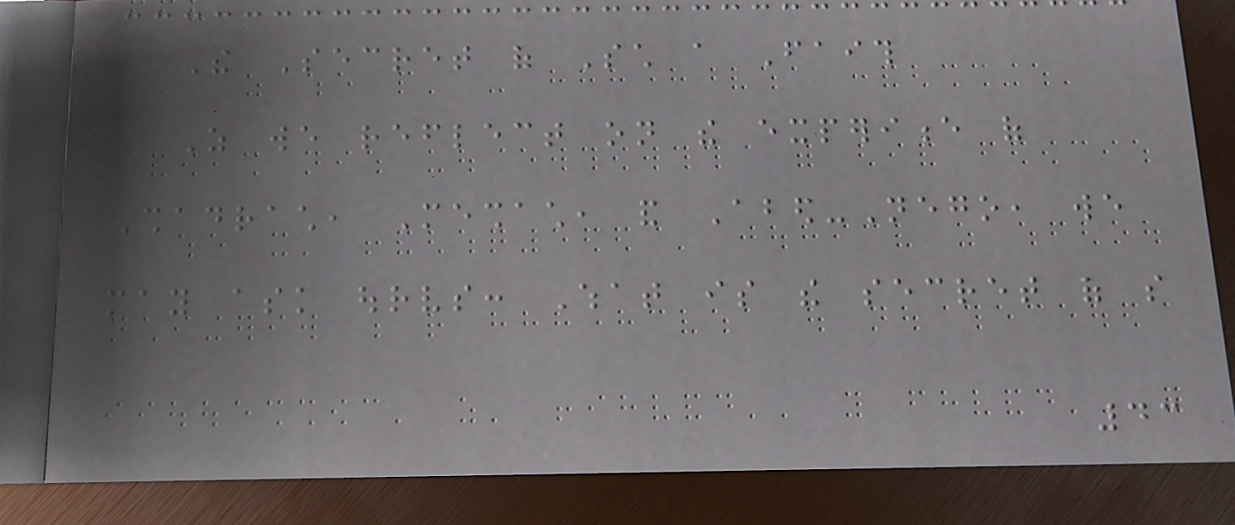The Secret of Such a Faith
As we reflect on the experience of
Shadrach, Meshach, and Abed-Nego, we
may ask ourselves: What is the secret of so
43
